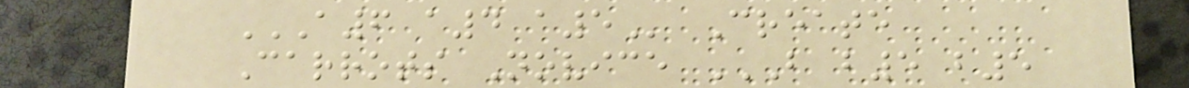A6 A4 A5 Create
Carrots Novice B B5 B5
